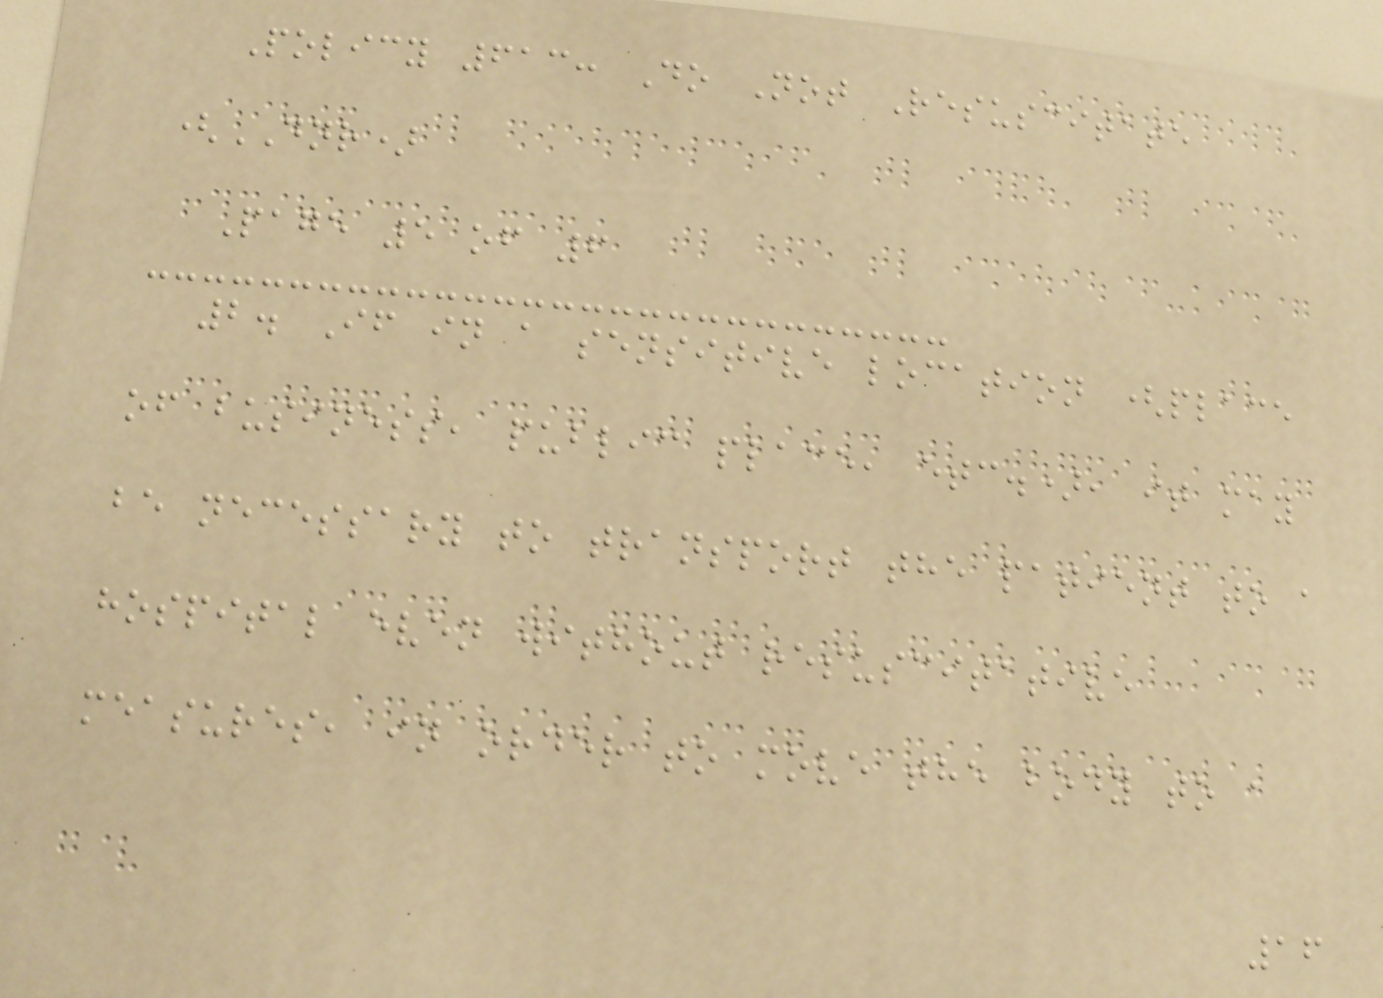Policy 613: Do Not Resuscitate
(DNR)
Page 5 of 6
2. If in a sensitive location (place
of business, public place, etc.), it may
be necessary to transport the patient to a
hospital even without resuscitative
measures, in order to move the body to a
16
